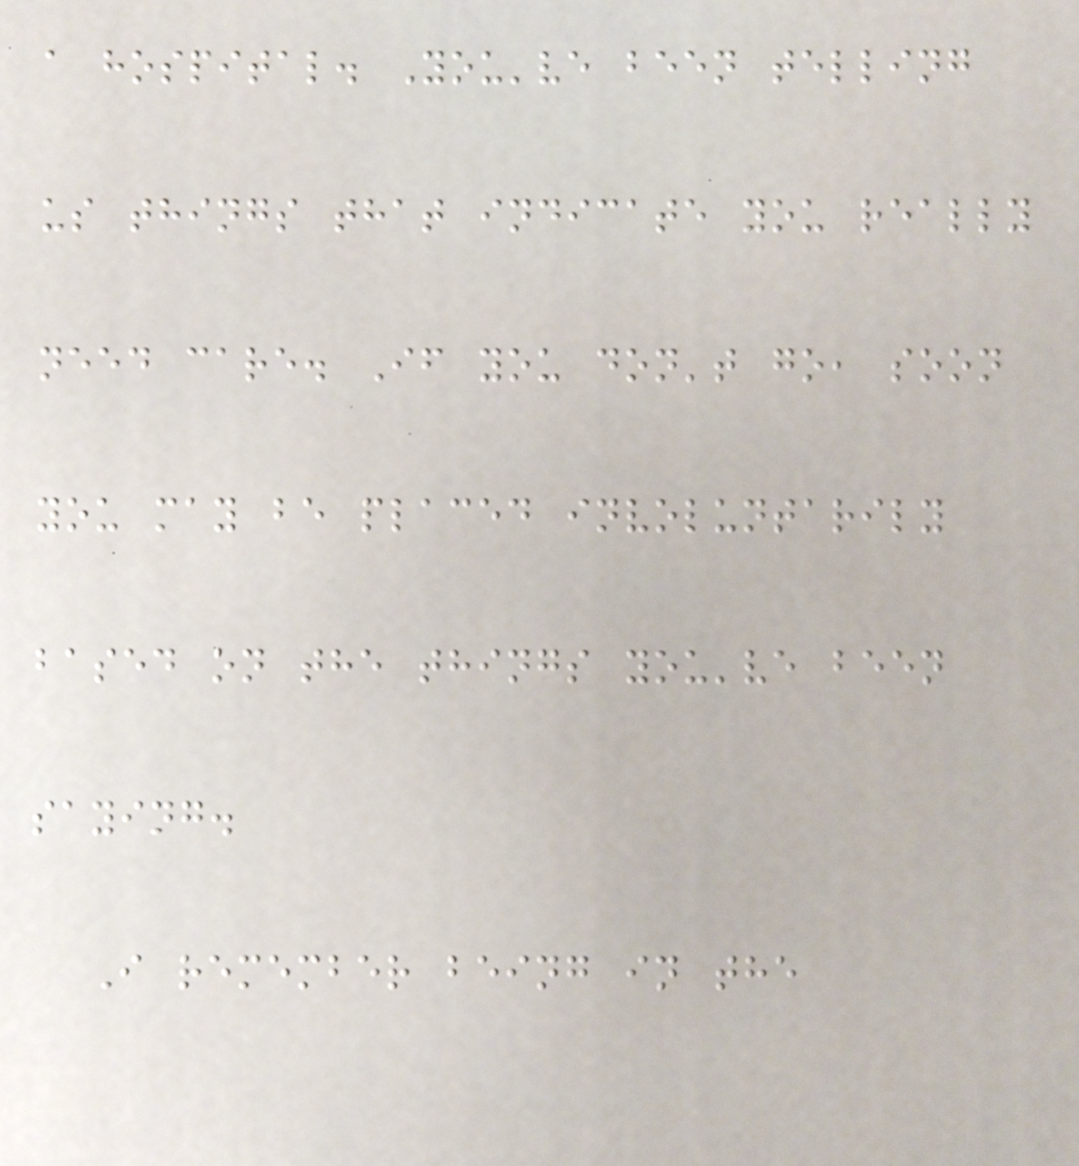a hospital. You've been telling
us things that indicate you really
need care. If you don't go, soon
you may be placed involuntarily
based on the things you've been
saying.
I remember being in the
